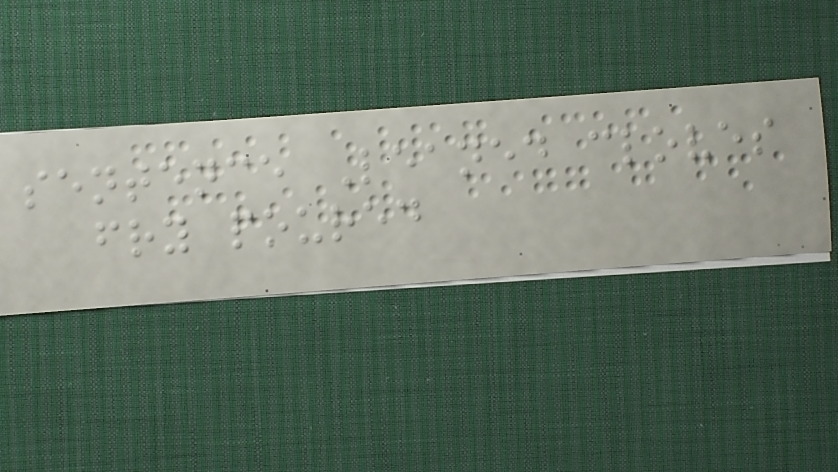sentence Leaned cloves
fry poured
